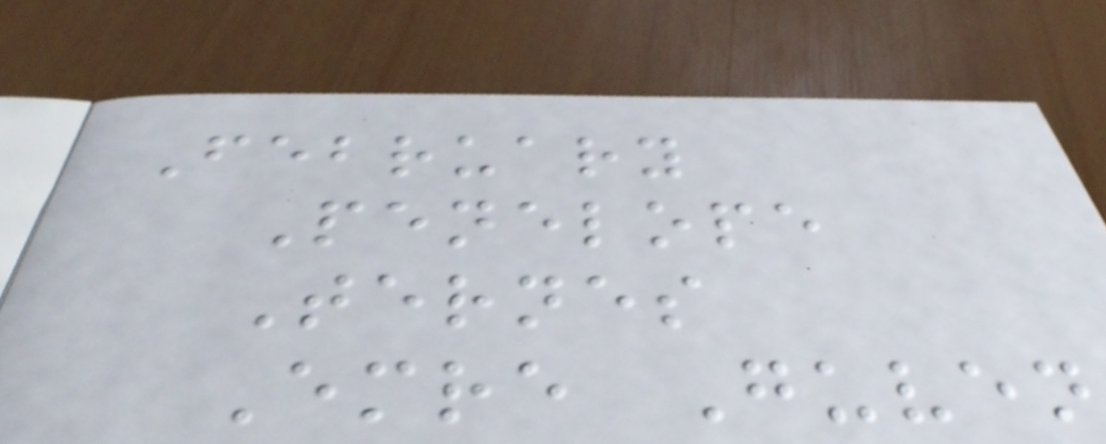February
Penelope
Ternes
Emre Guven
